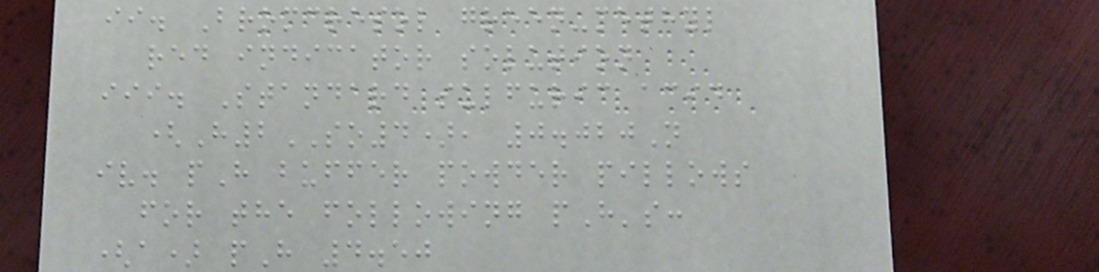ii. Bromcresol green-methyl
red indicator solution
iii. Standard sulfuric acid
(H2SO4), 0.020N
iv. pH buffer powder pillows
for the following pH's:
(a) pH 4.50
